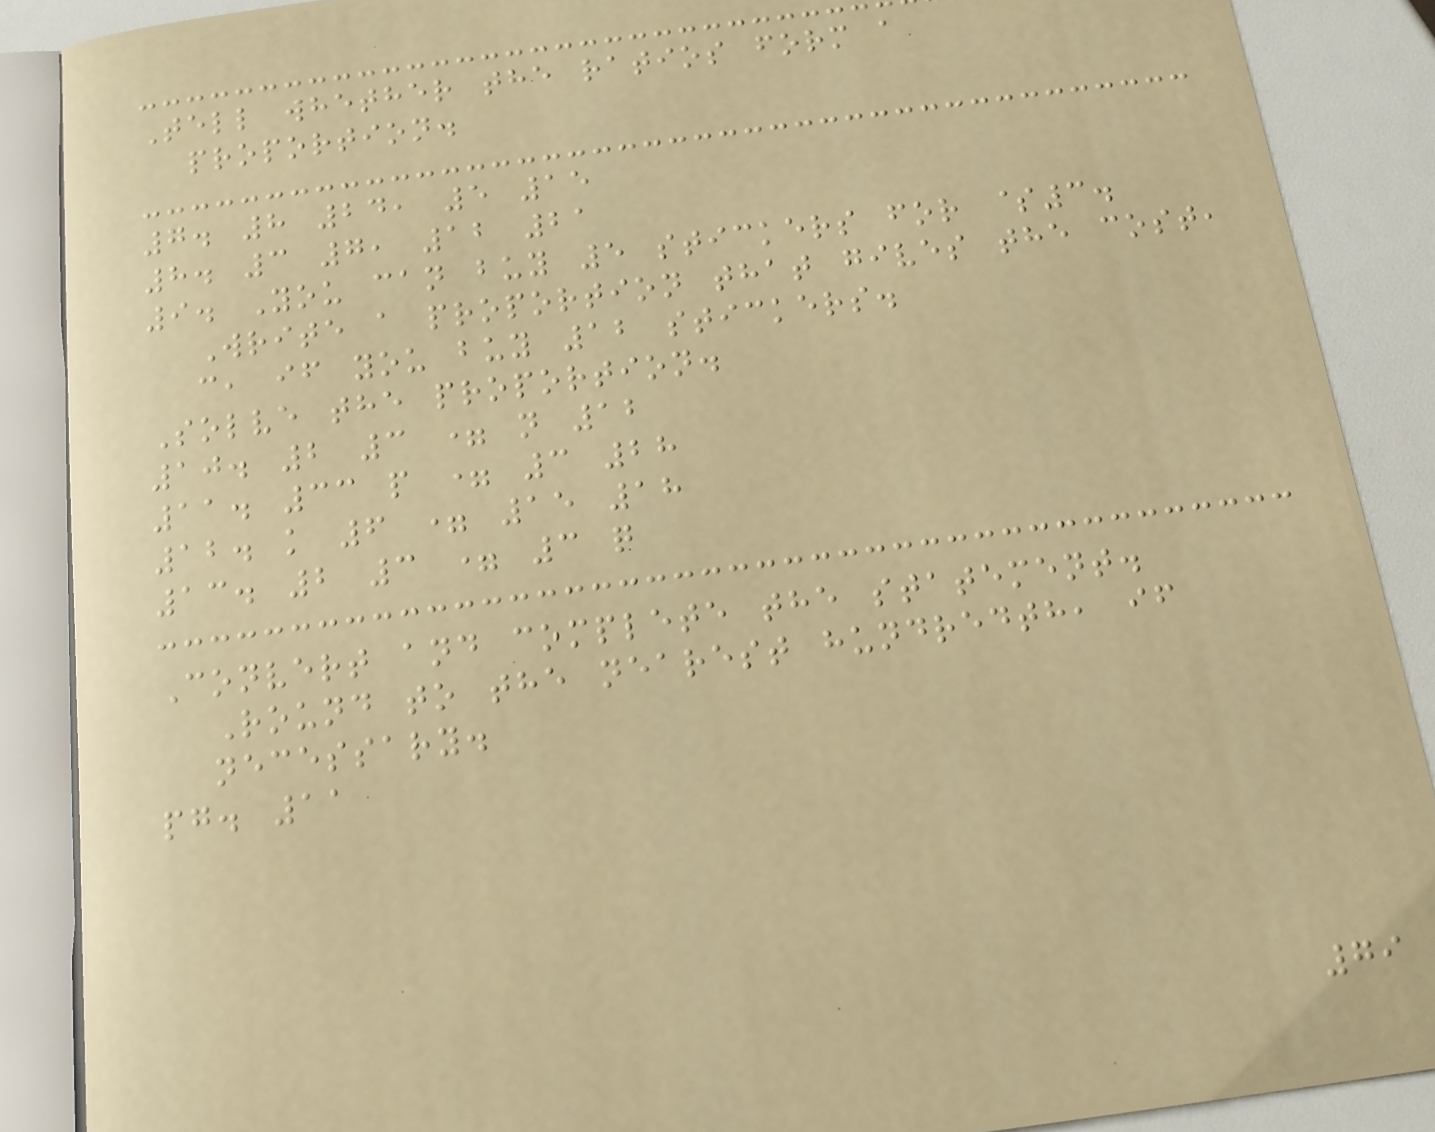Tell whether the ratios form a
proportion.
7. 8 24, 5 15
8. 3 7, 12 21
9. You can buy 5 stickers for $3.
Write a proportion that gives the cost,
c, if you buy 12 stickers.
Solve the proportion.
10. 2 3 = n 12
11. 33 p = 3 28
12. k 6 = 15 18
13. 2 3 = 3 q
Convert and complete the statement.
Round to the nearest hundredth, if
necessary.
pg. 11
79
